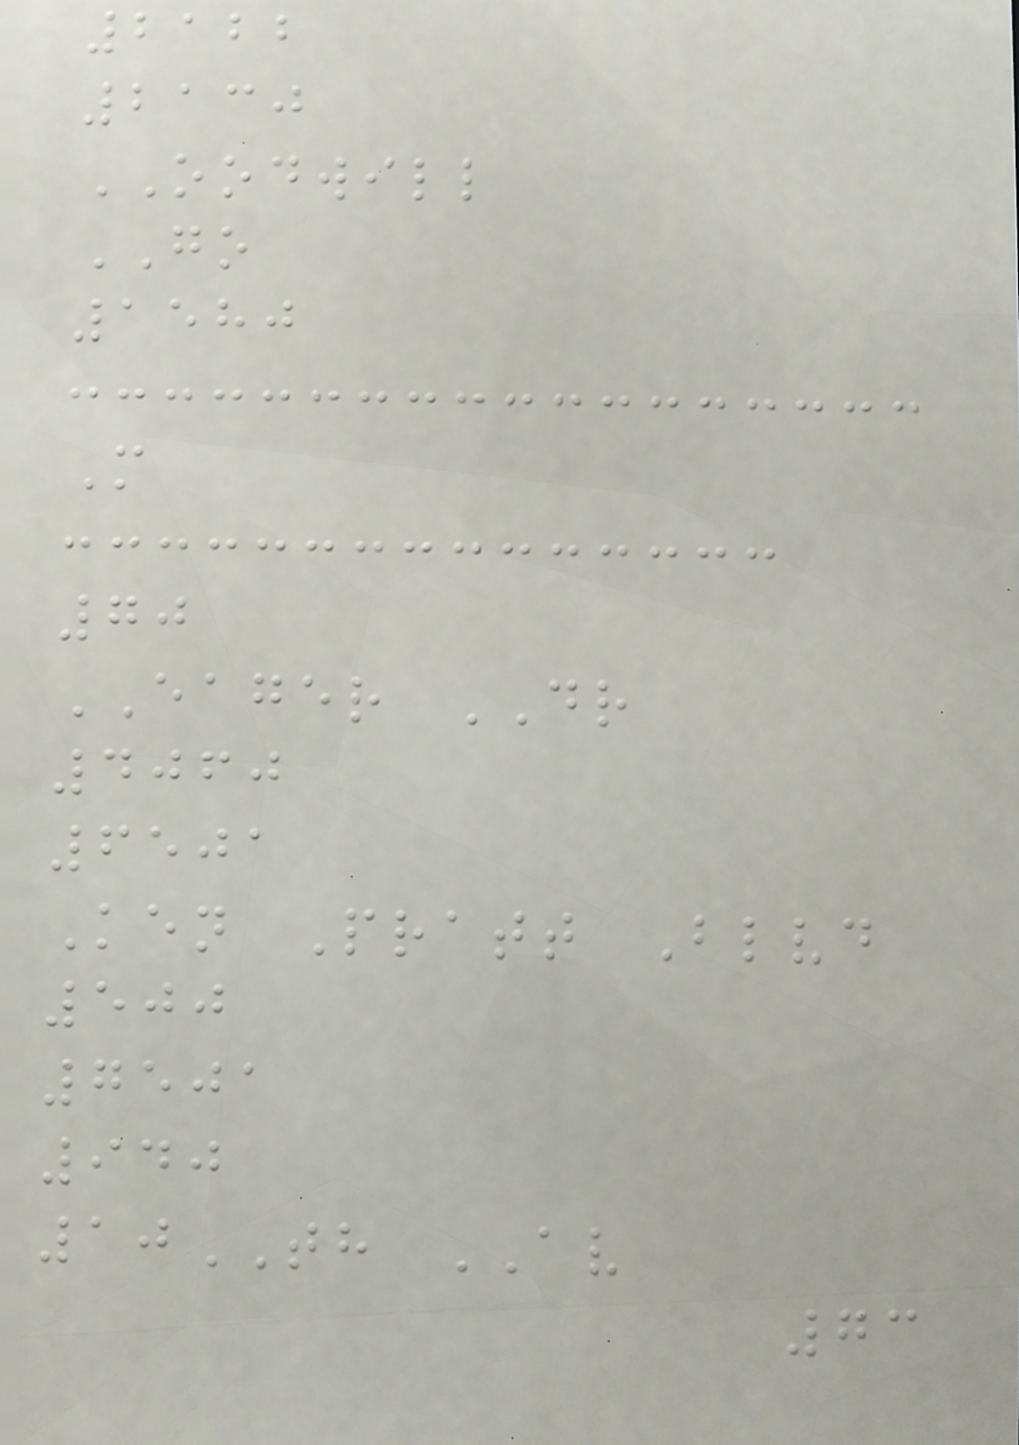2122
2130
OODWILL
GO
1580
M
70
EAGER DR
4060
6501
Ken Pratt Blvd
500
7501
940
10TH AV
73
